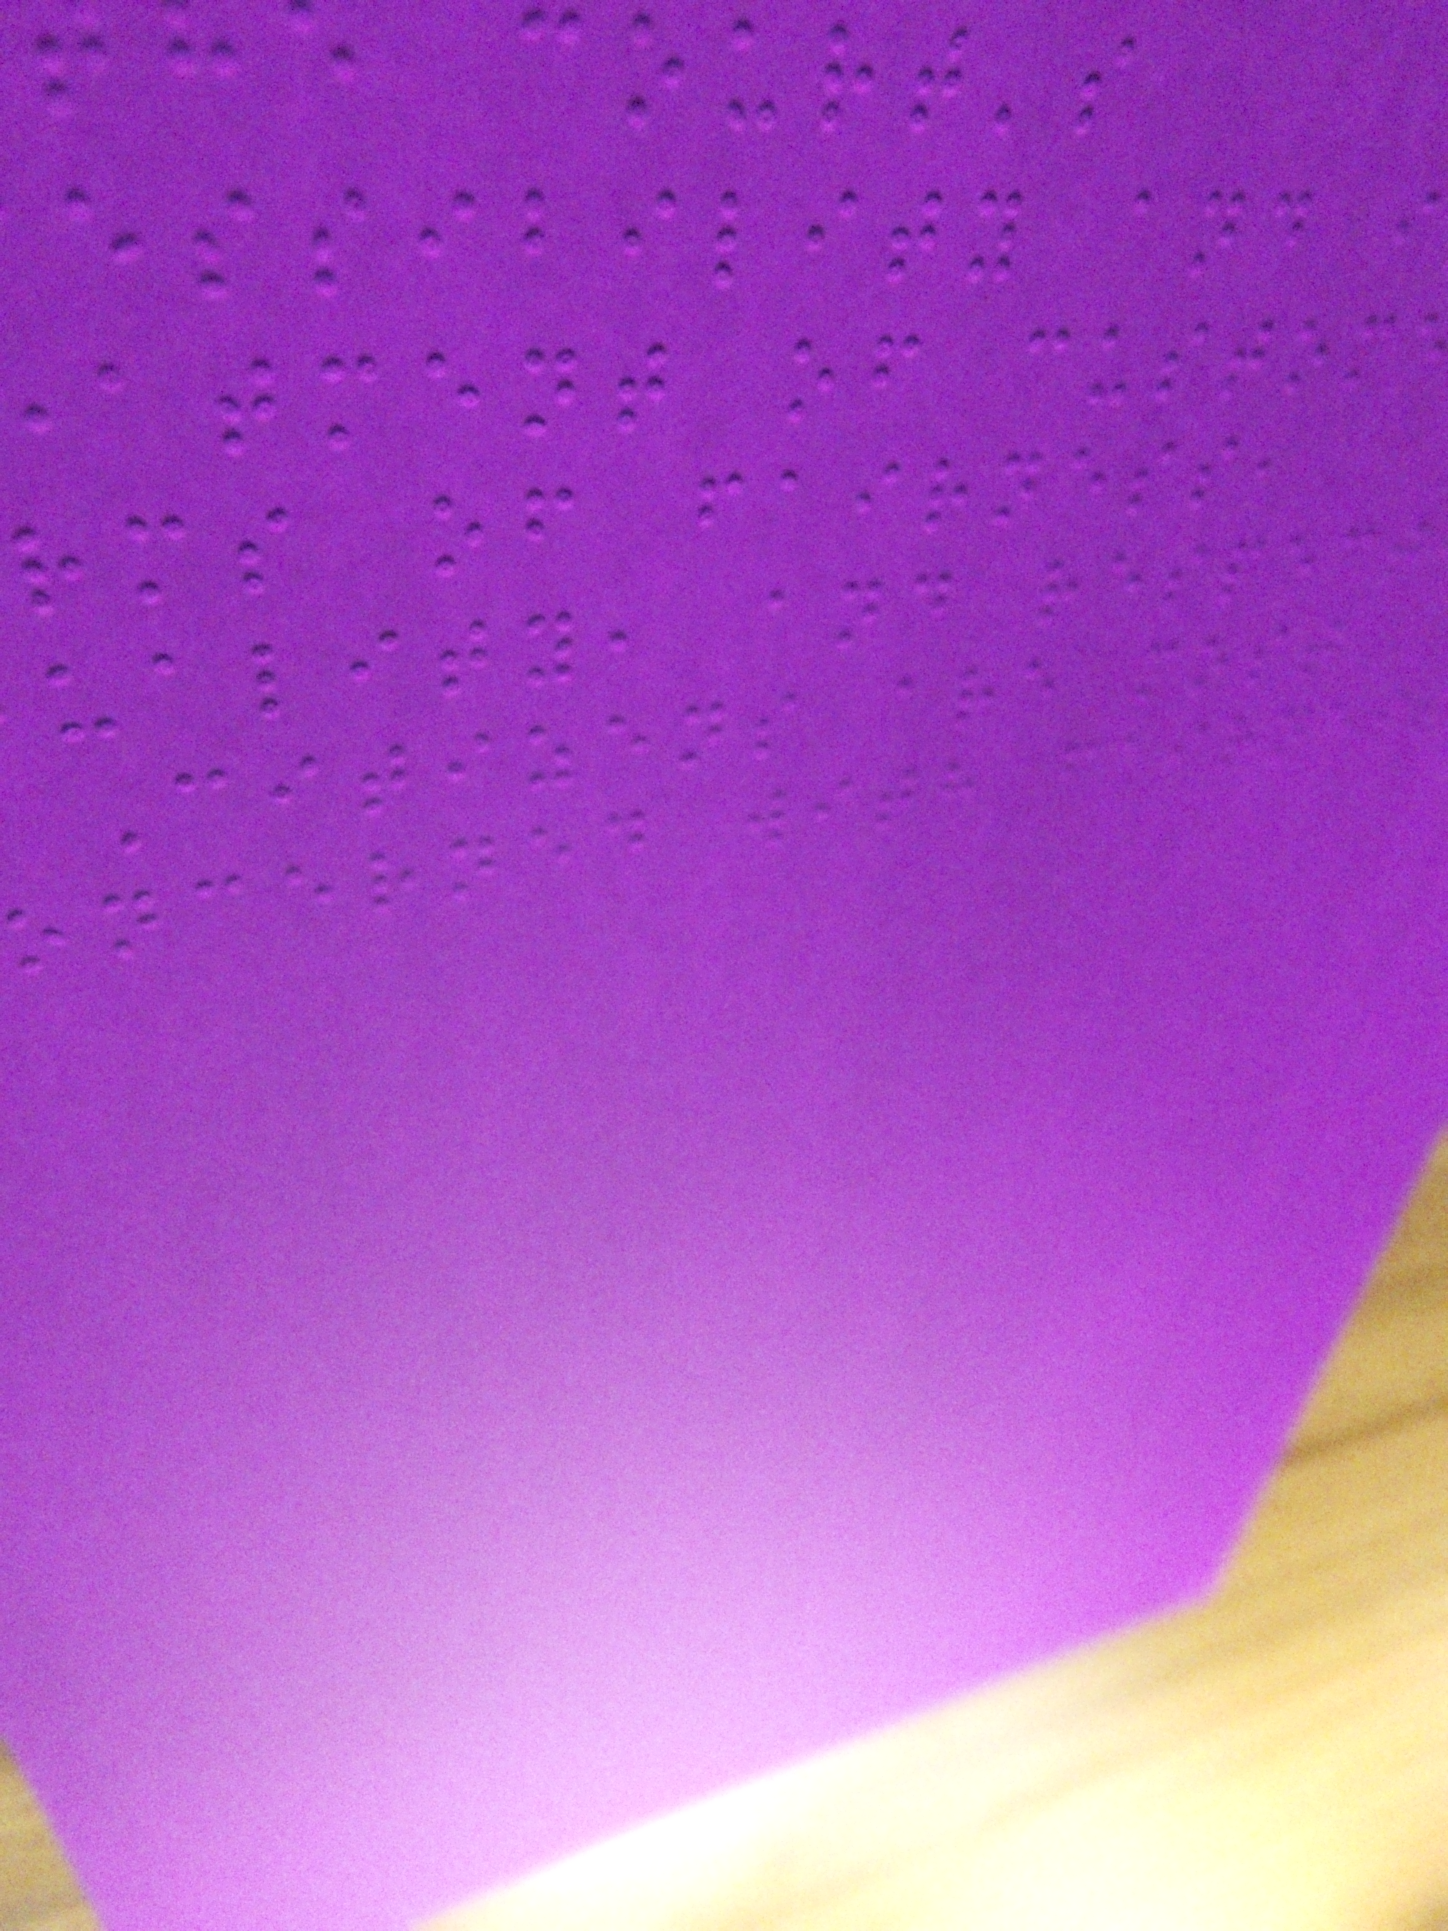court's
essibility and i
atment of custom
rms of fairness,
uality, and respect
Citizens are most
oncerned with fairnes
